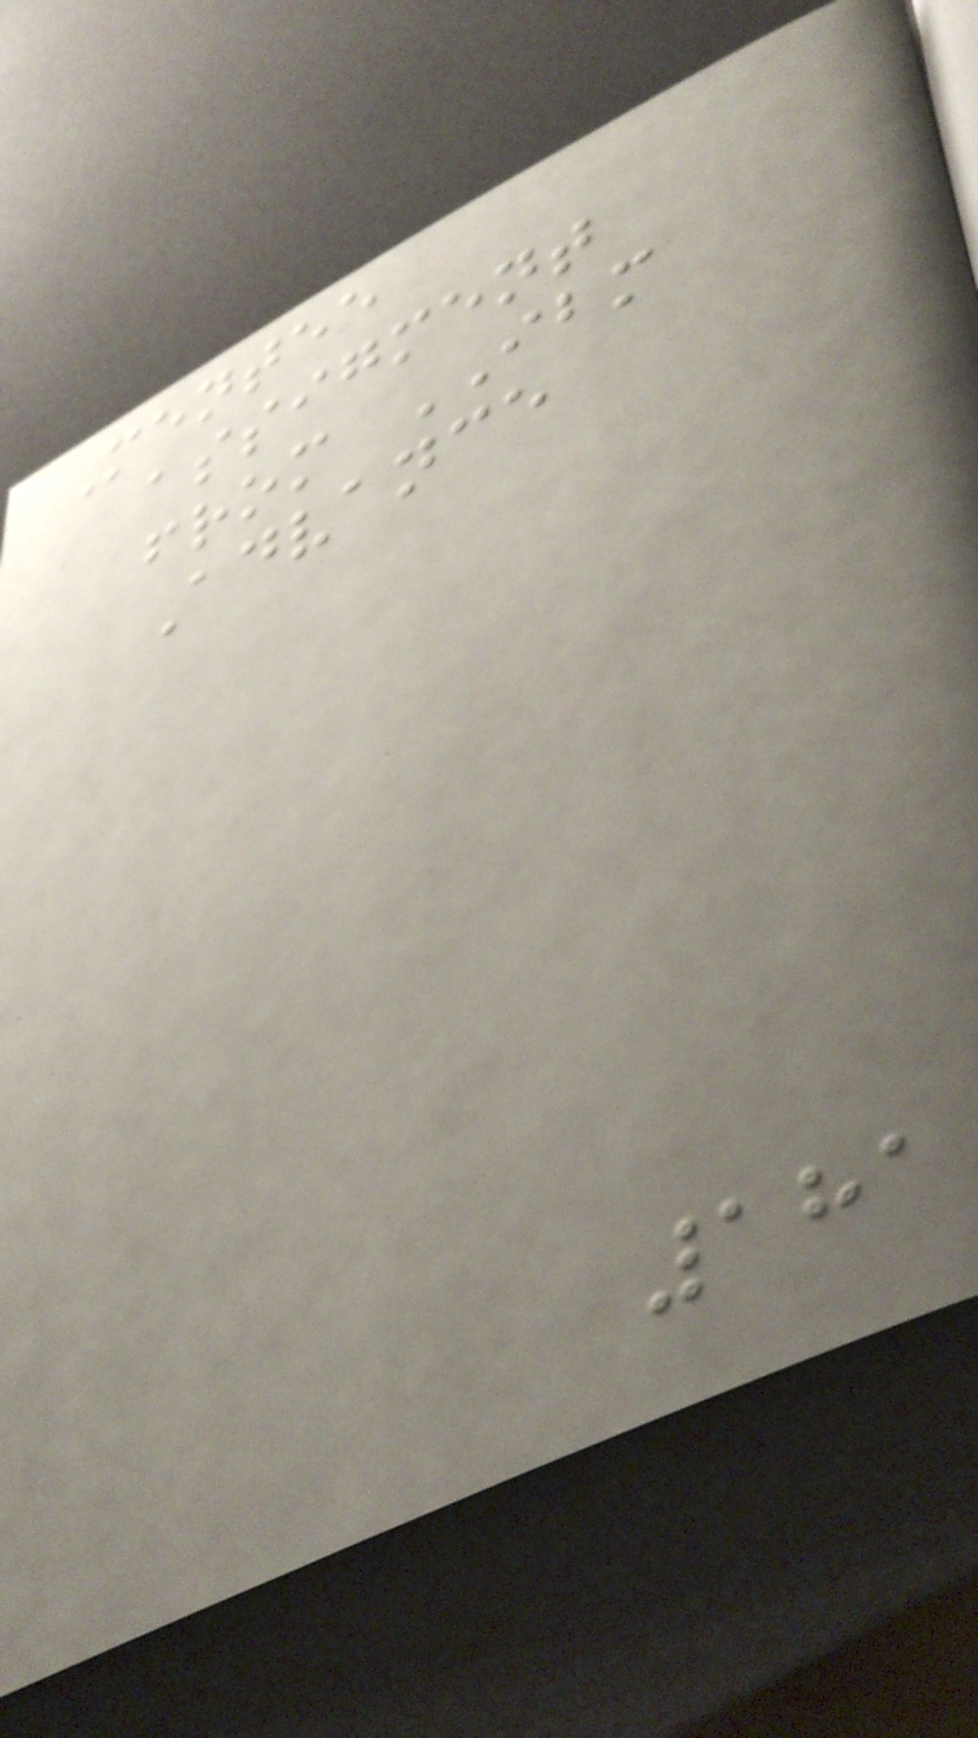Mentee
assigment
from IBM
Advance
181
